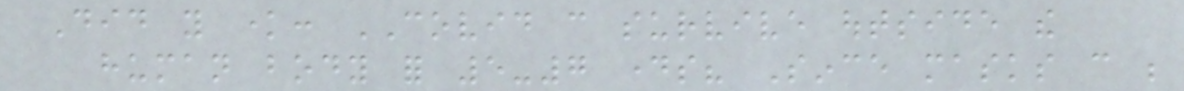Did you know: COVID can survive outside the
human body for 5-7 days? Since masks can be
